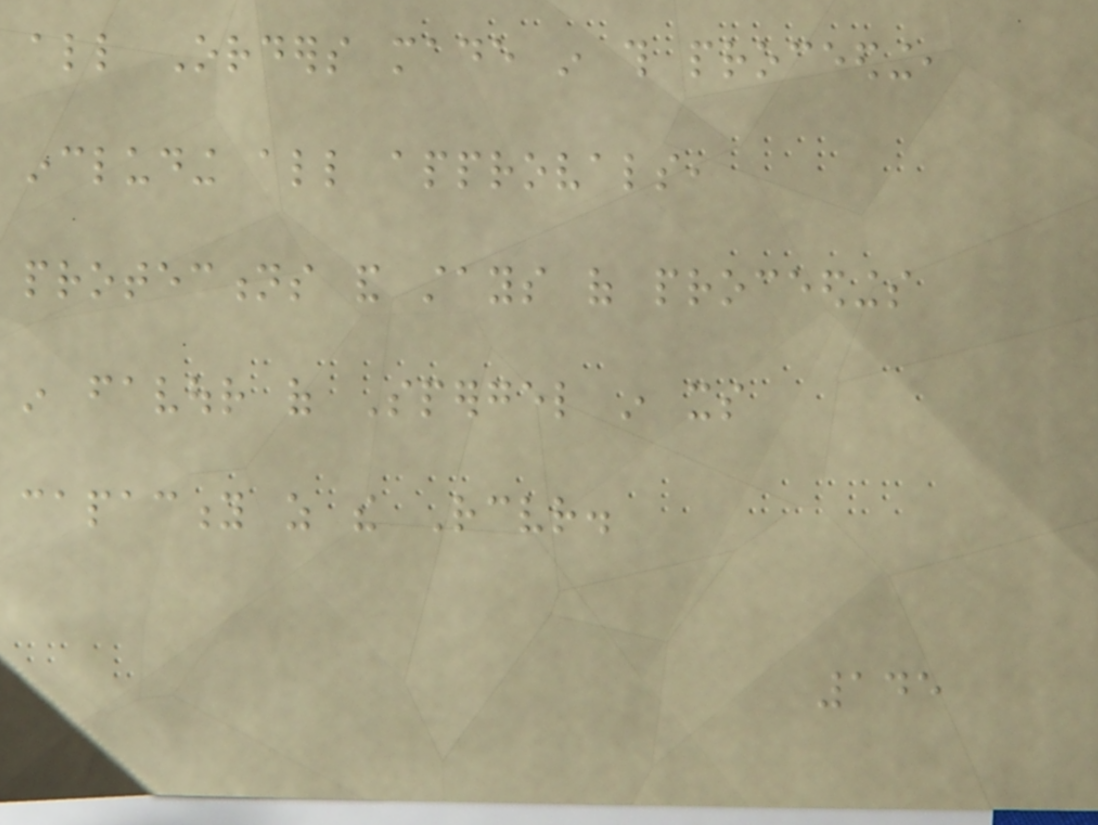all Orders made in this proceeding,
including all approvals,
protections and stays of proceedings
in favour of Spergel in its
capacity as the Receiver.
145
